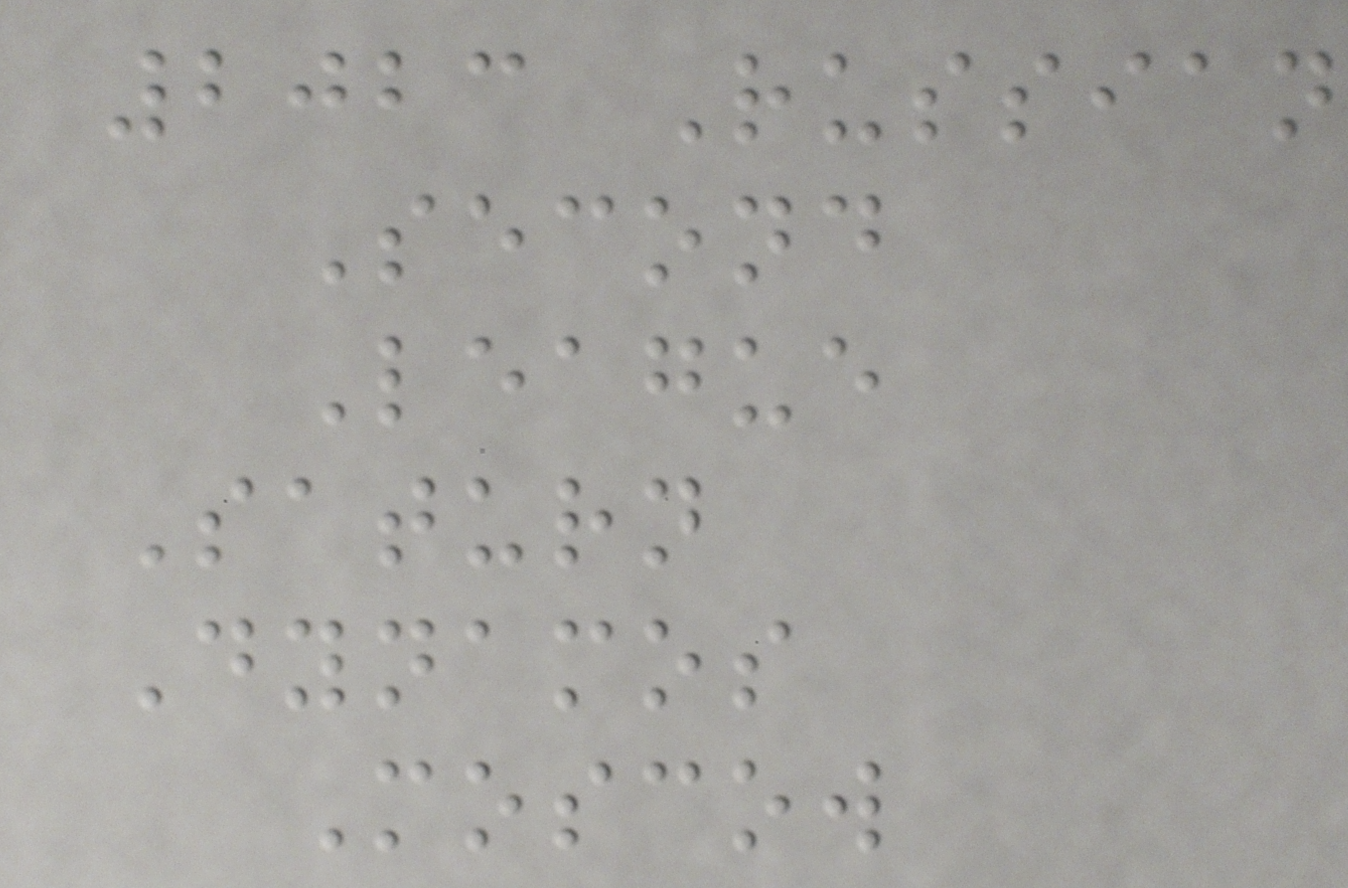2023 Russian
Second
League
Saturn
Dynamos
Moscow
